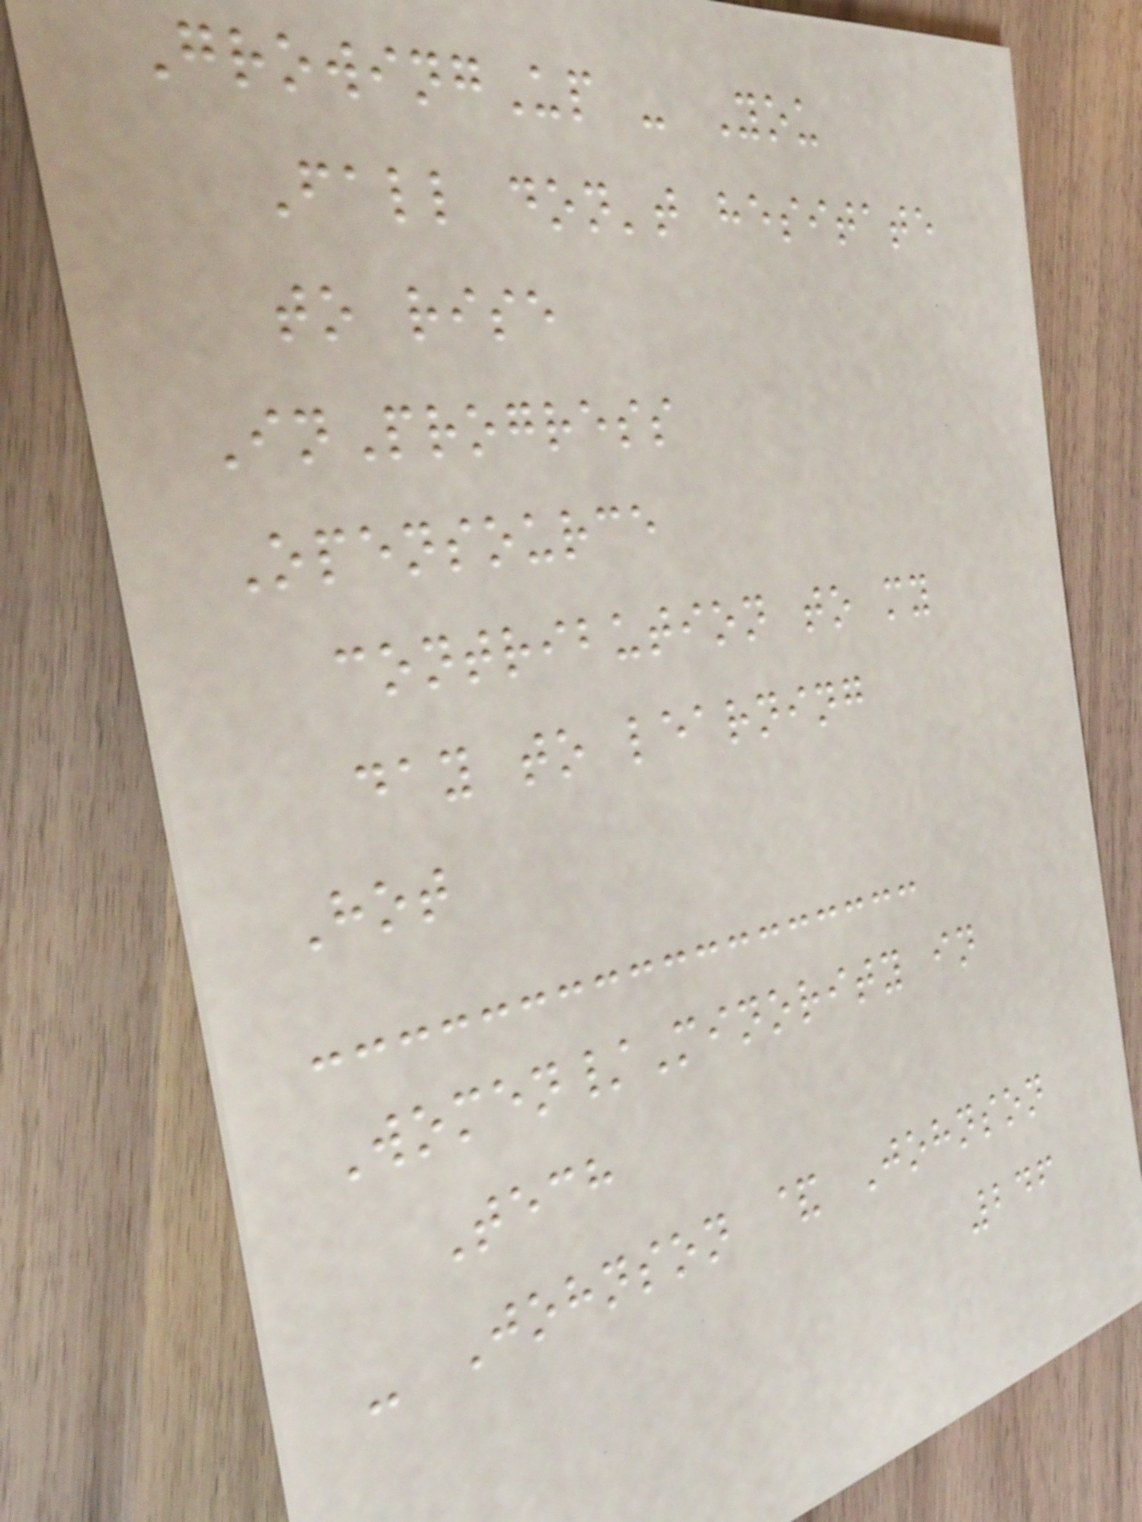GrowingUp - You
Fall don't hesitate
to rise
InProgress
Opensource
contribution to my
day to learning
Hot
Women/Minority in
Tech
- Johnson & Johnson
246
